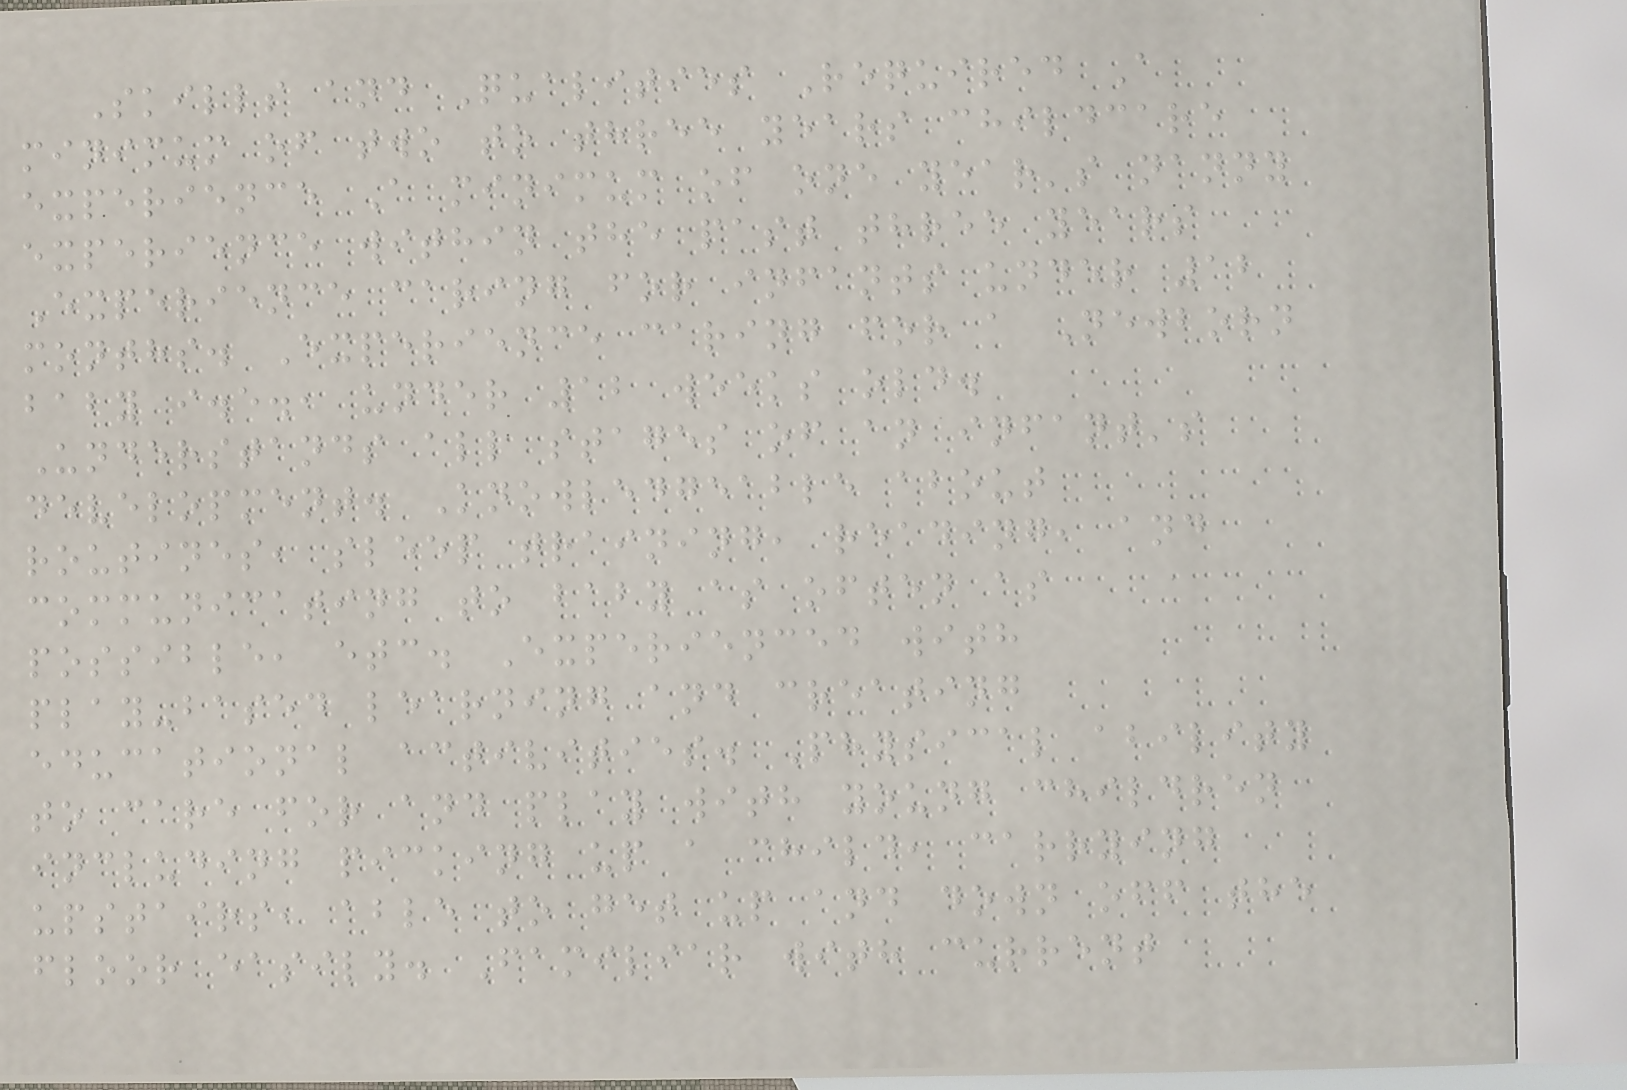Skills and Qualities Required A
minimum of two to three years childcare
experience A minimum of one year's nanny
experience within the past three years
Experience caring for infants under 12
months. Experience caring for a Newborn
baby i.e., under 12 weeks old.
Understands all stages of an infant's
development. Knowledgeable about
routines, sleep training, reading, and
communicating to baby as often as
possible, etc. Experienced with
play-based learning and creating
educational activities. Physical ability
to care for and play with young children
including picking up a child, carrying
upstairs, able to get up and down off the
floor easily. Familiar with current
